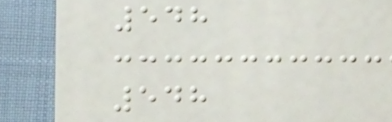548
548
